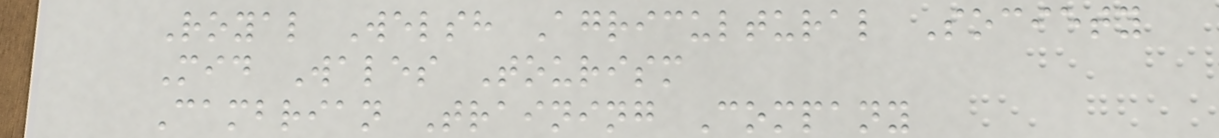Royal Welsh Agricultural Society
Mid Wales Tourism
Cambrian Training Company
